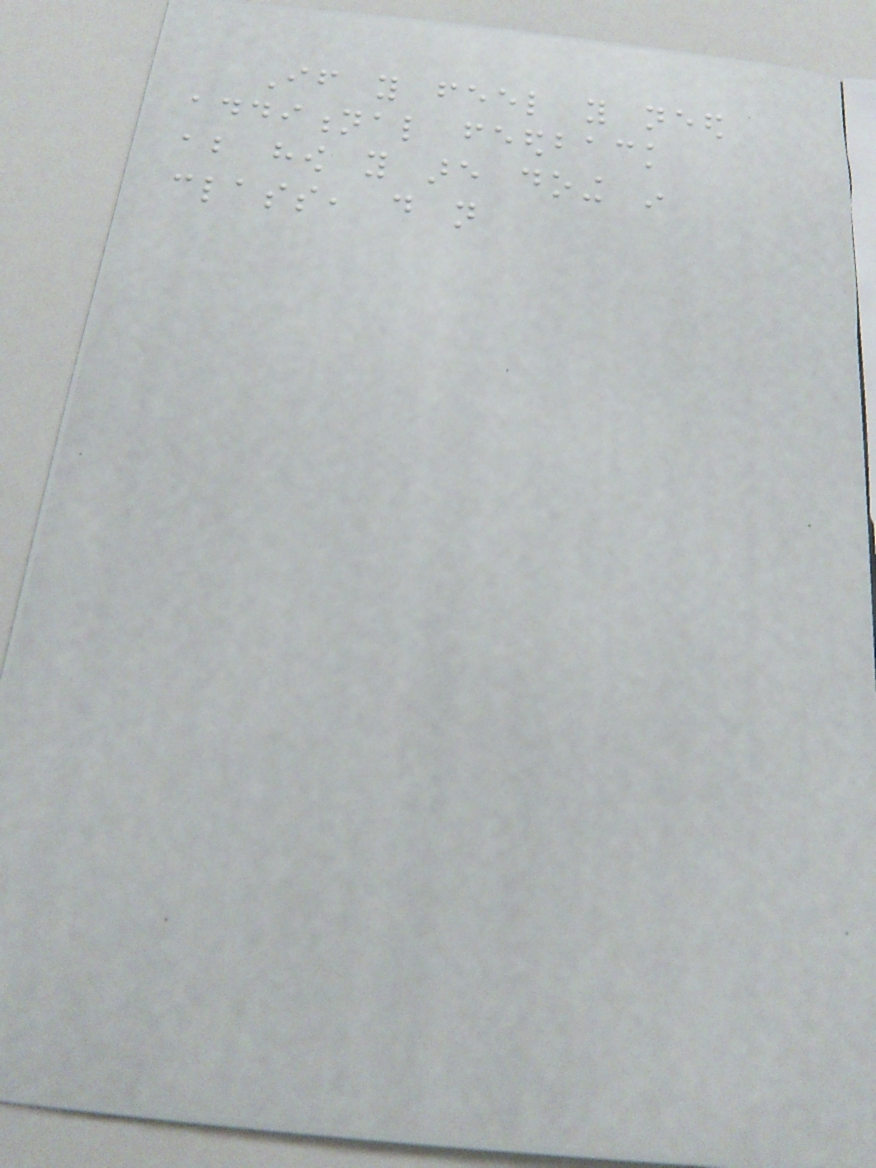If you feel you need
additional feedback
about how you are doing in
class, do not
